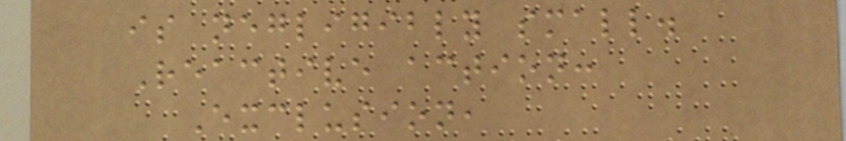is negligibly small.
Reactive action:
Exclusion,
